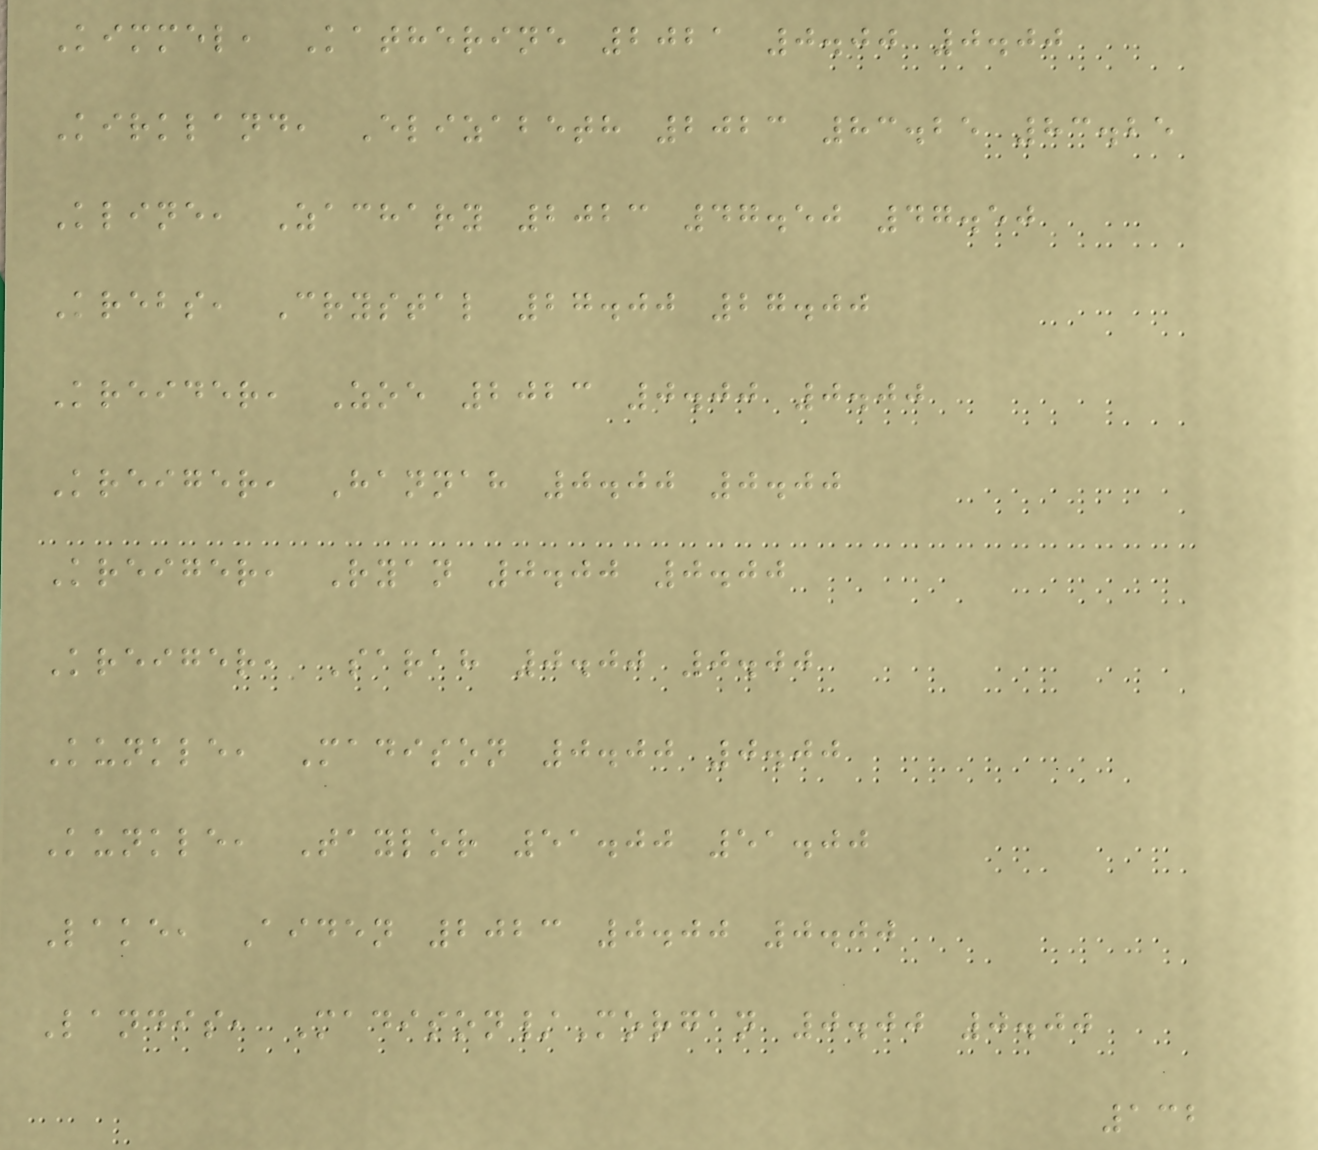Kimmel, Katherine 2021 0.00 0.00
Kirkland, Elizabeth 2023 83.25 83.25
Kline, Zachary 2023 47.50 47.50
Krebs, Crystal 27.00 27.00
Kreider, Zoe 2023 0.00 0.00
Kreiger, Hannah 0.00 0.00
Kreiger, Ryan 0.00 0.00
Kreiger, Sarah 0.00 0.00
Kunkle, Madison 0.00 0.00
Kunkle, Taylor 51.00 51.00
Lake, Aiden 2023 0.00 0.00
Landis, Madison/Morgan 0.00 0.00
132
